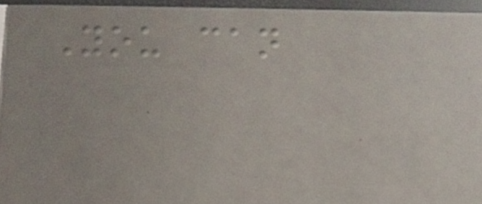You can
